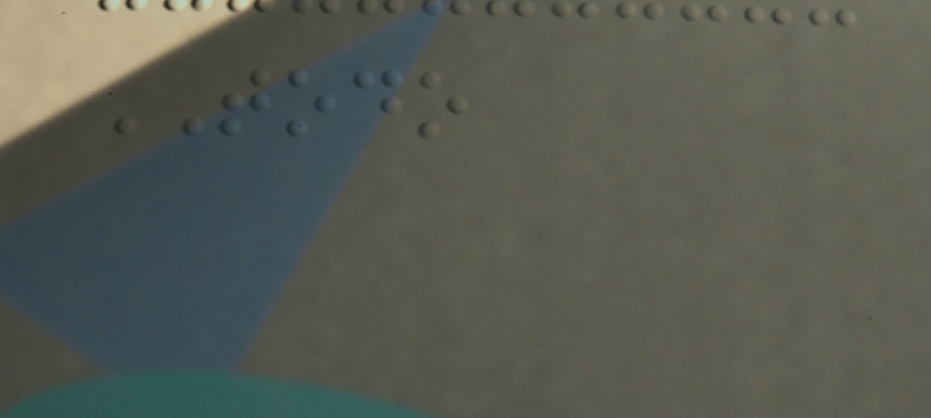TODO
